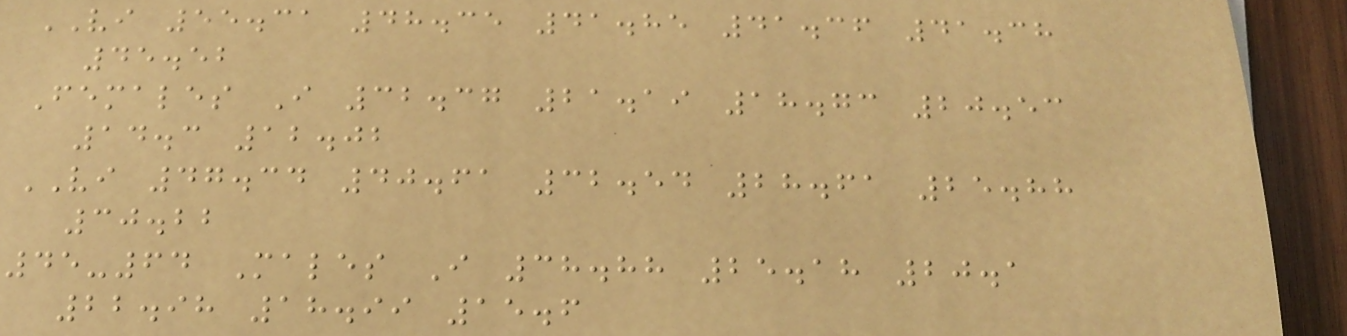VI 55.31 48.35 41.85 41.36 41.38
45.52
Females I 32.37 21.19 18.73 20.53
14.3 12.02
VI 47.34 40.61 32.54 28.61 25.88
30.22
45-64 Males I 38.88 25.18 20.1
22.98 18.99 15.6
